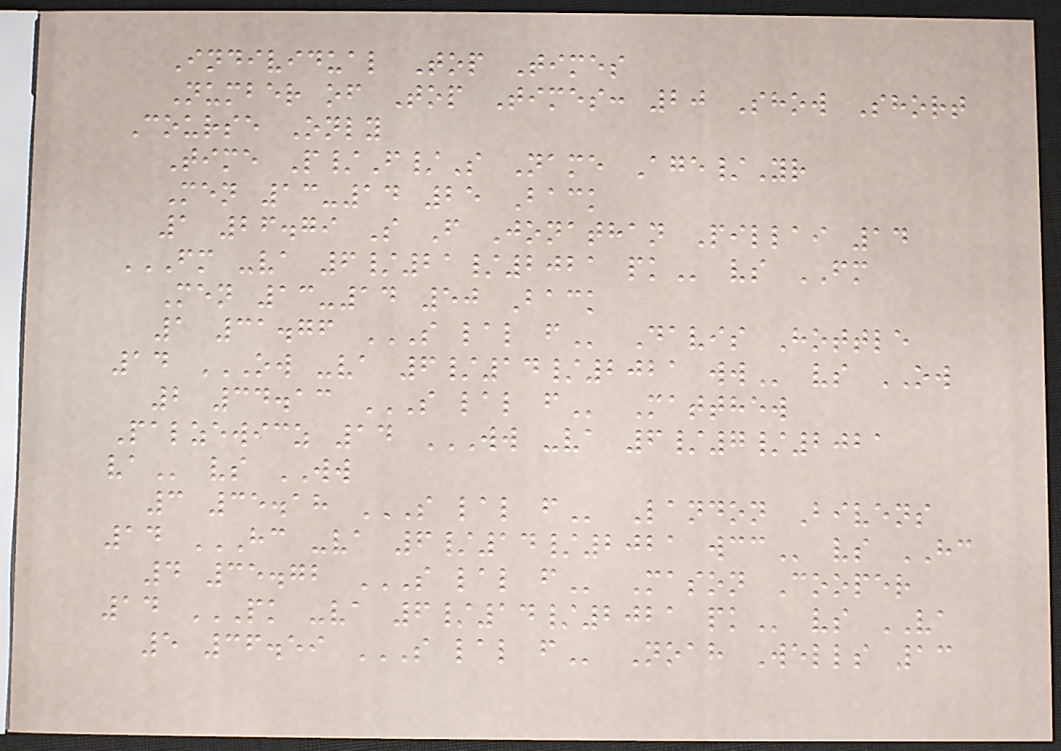Individual Top Times
Number of Top Times: 20 Show Short
Course Only
Time P/F/S Name Age/Yr
Men 13-14 25 Back
1 26.79 S F Jonathan Pillai 14
FM -VA 6/21/2021 PK vs FM
Men 13-14 50 Back
1 31.76 S LAL F Davis Hottle
14 OW -VA 6/14/2021 WW vs OW
2 34.13 S LAL F Matthew
Palzewicz 14 WW -VA 6/7/2021
VA vs WW
3 35.18 S LAL F Landon Bivens
14 HC -VA 6/14/2021 WCC vs HC
4 35.72 S LAL F Mason Cooper
14 PK -VA 6/14/2021 PK vs VA
5 36.59 S LAL F Noah Wells 13
